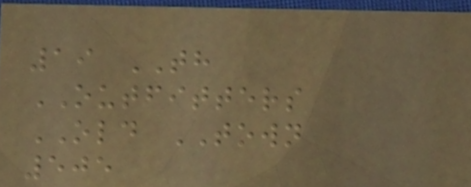19 TH
OUTFITTERS
OLD TOWN
505
